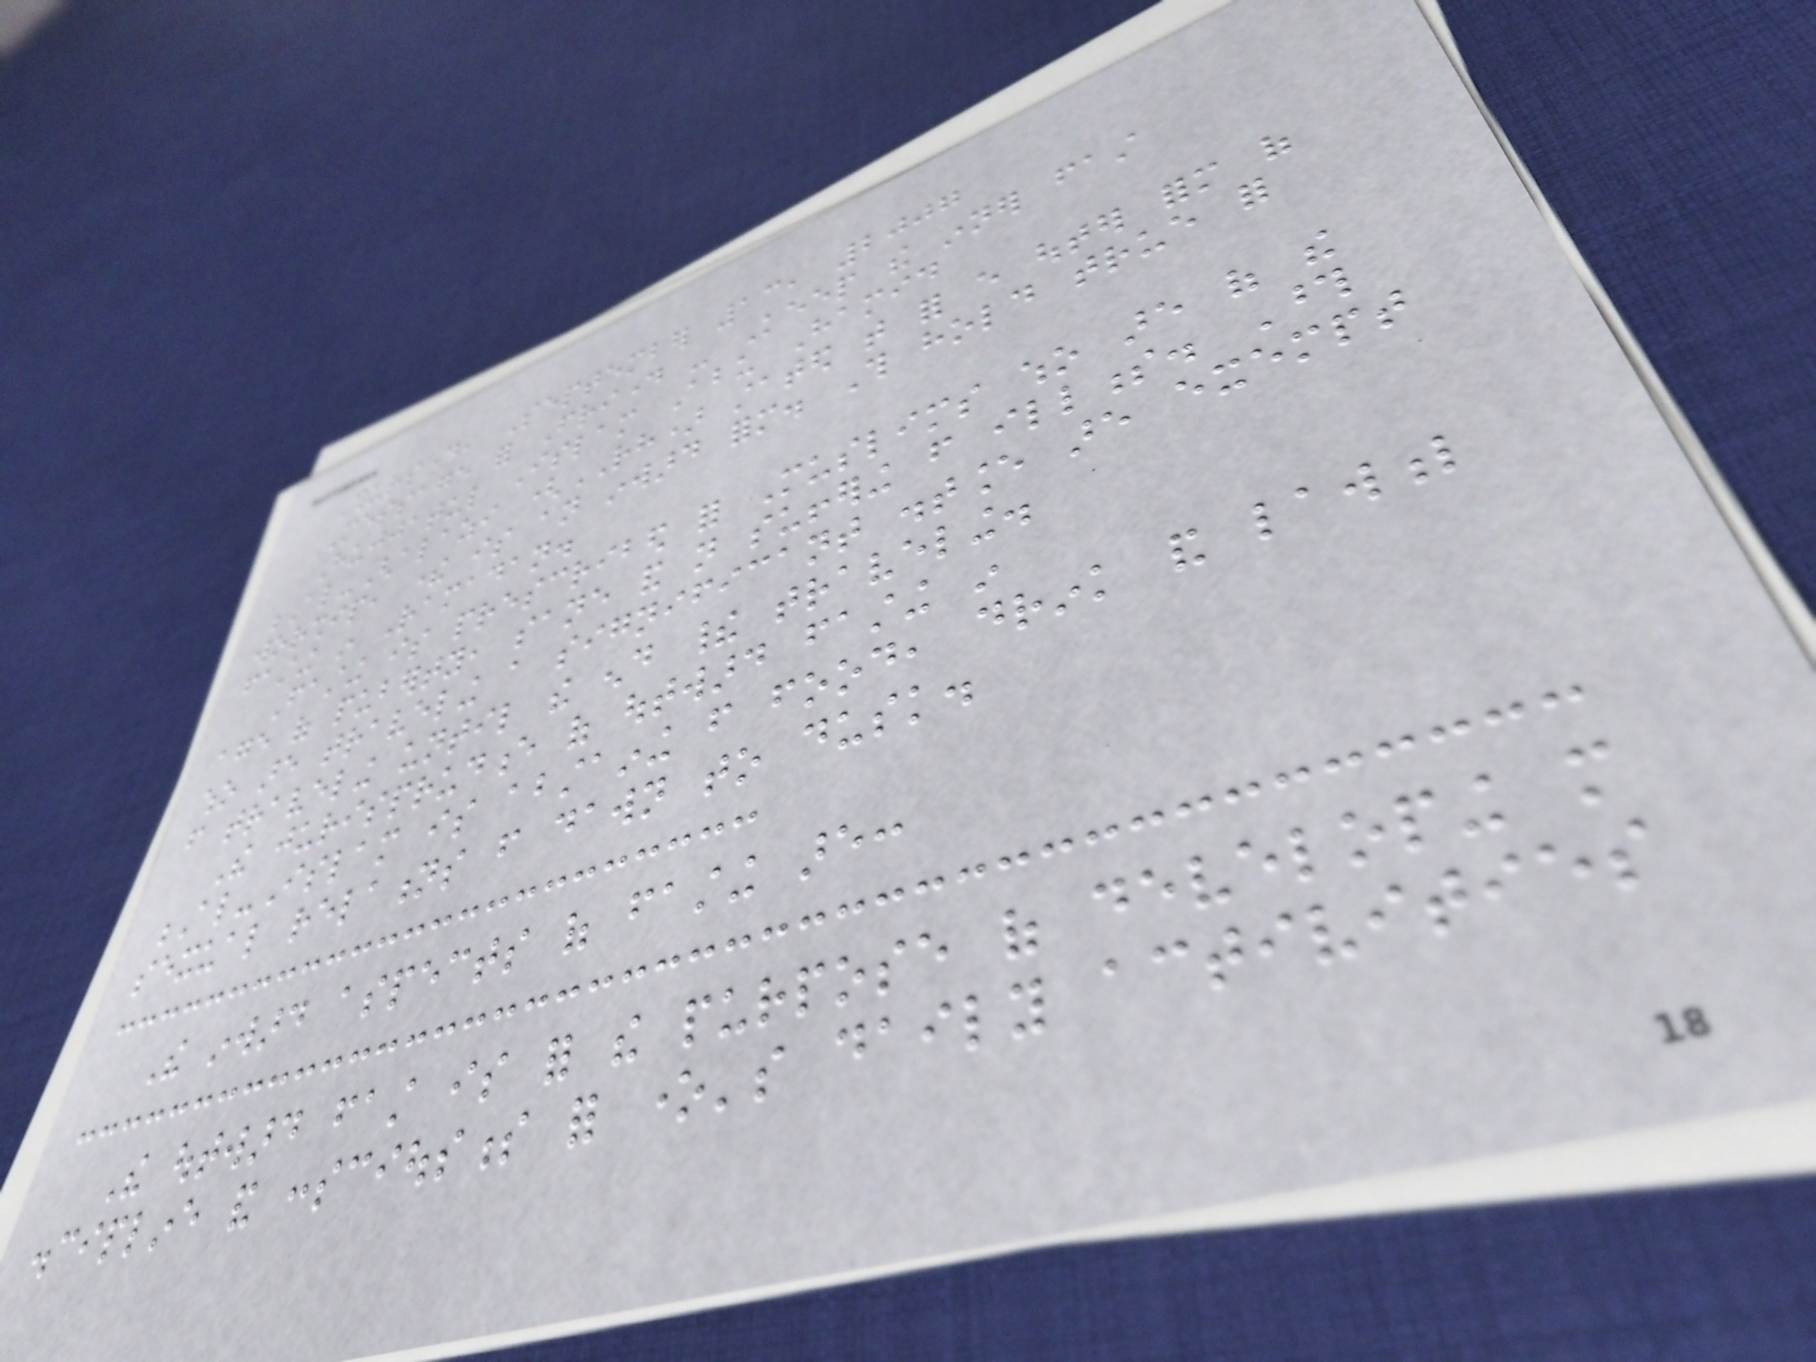Thursday, September 13, 2007
Message for Friday - Keep the inner fast
Hujjatul Islam Abu Hamid
Al-Ghalazi (RH) stated that for every outer form of
worship, there is an inward form. This hold true for
fasting in Ramadan.
Fasting is prescribed for Muslims who are of the
age of puberty, sane and not suffering from illness. Those
who are traveling a significant distance are exempt
from traveling until the end their traveling.
The jurisprudence of outward fasting in
Al-Islam is abstaining from food, drink and lawful
sexual relations from dawn to dusk.
The inward aspects of fasting are:
The outward fast is for the purpose of developing more
discipline and consciousness for one's daily activities
